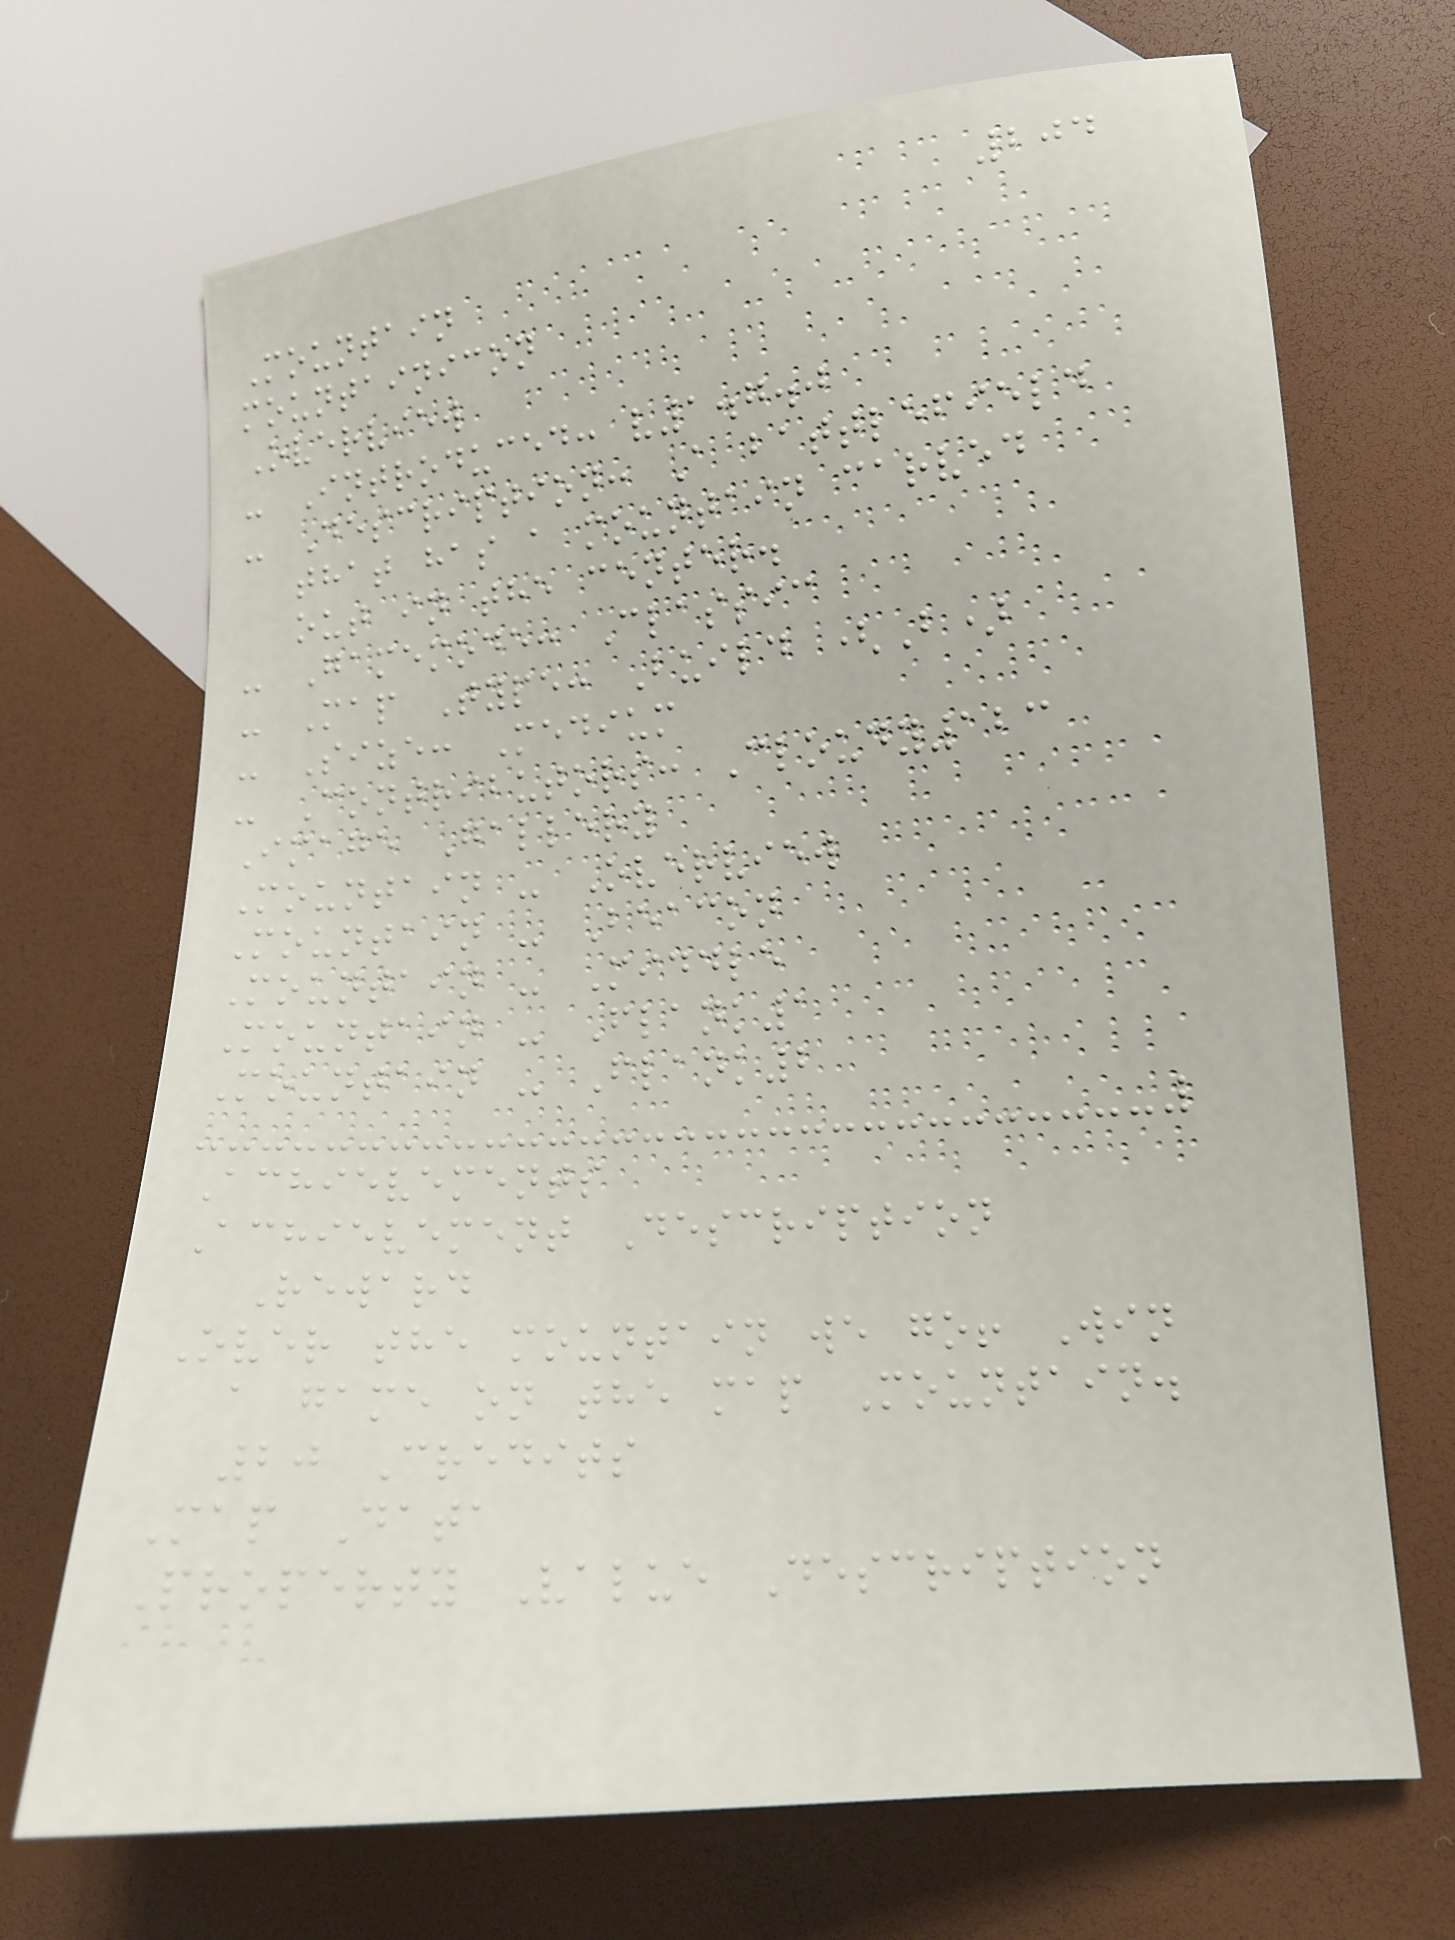204
Mountain
mountainicon
Overview
- Introduced: v1.7.0
- Description: A battlefield
that has a mountain carved
out in the center.
- Gamemode: Classic
- Map Type: Build (B)
- Size: Medium
- Contributors: Cloudy123
Image Gallery
Mountain - Overview
Mountain - Beacon
Mountain - Middle
Mountain - Flank1
Mountain - Flank2
Achievements
Achievement Description
Reward
Over the mountain we go! Win
a game on the map Mountain.
20 Credits
Map Data
Property Value Description
